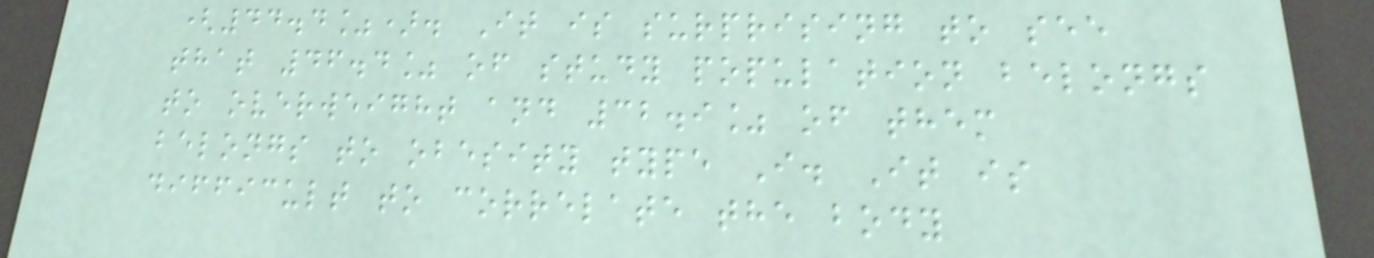(44.4%). It is surprising to see
that 46.4% of study population belongs
to overweight and 32.9% of them
belongs to obesity type I. It is
difficult to correlate the body
